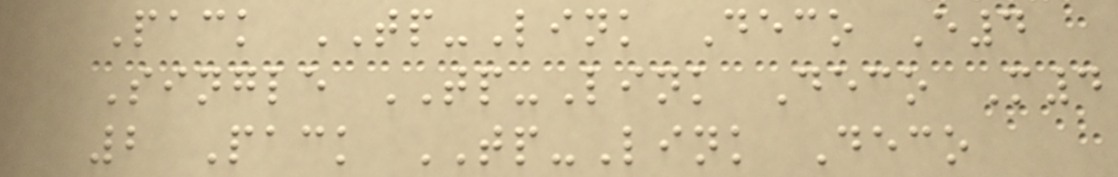Pack TP-Link Deco E4
Single TP-Link Deco M4
2 Pack TP-Link Deco
